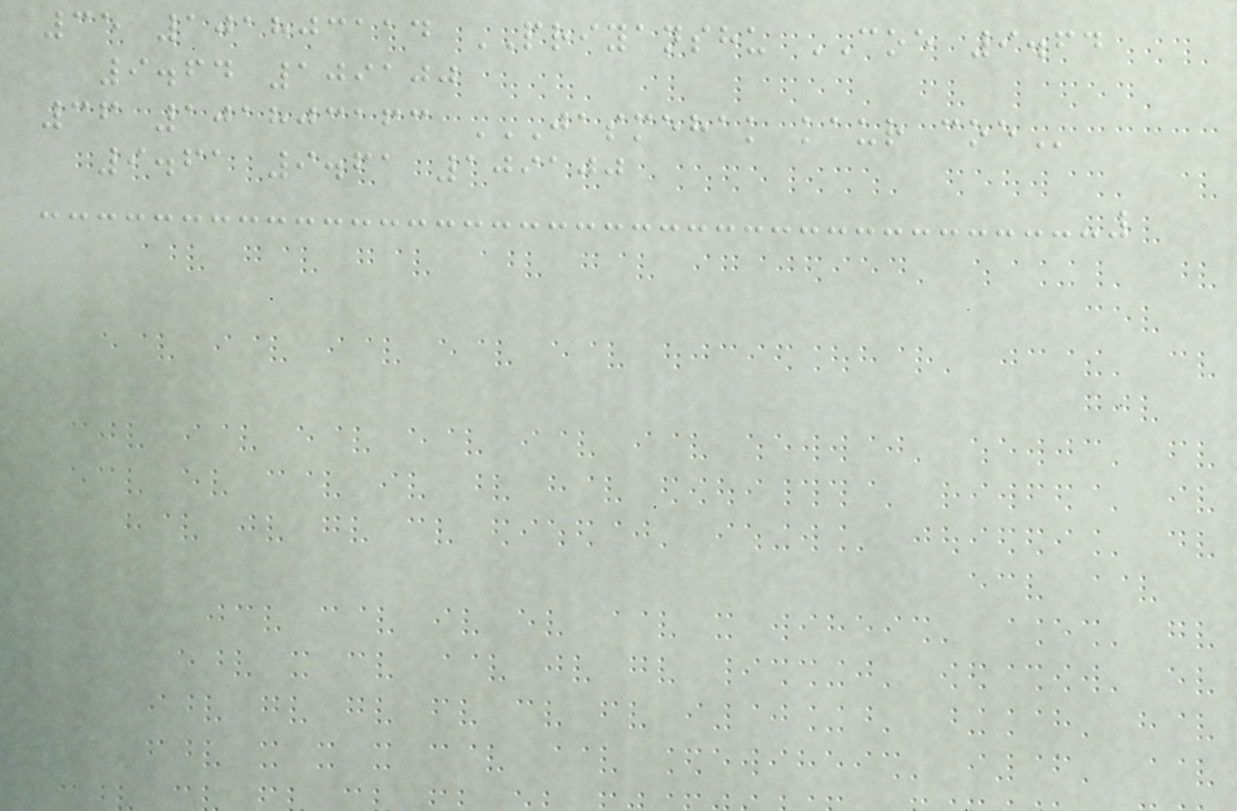35 101803114 PRIYANSHU COE 9.64
9.64 109100
36 101803163 JASMEHAK KAUR COE
9.61 9.61 109100
